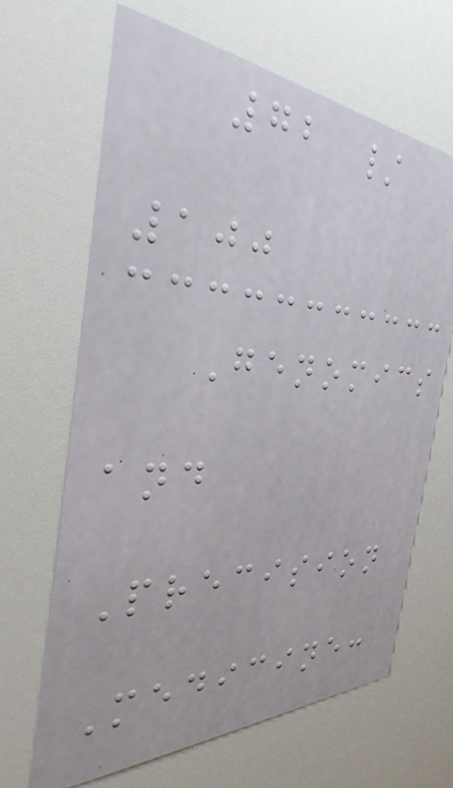72 /
100
Genomics
and
Precision
Medicine:
